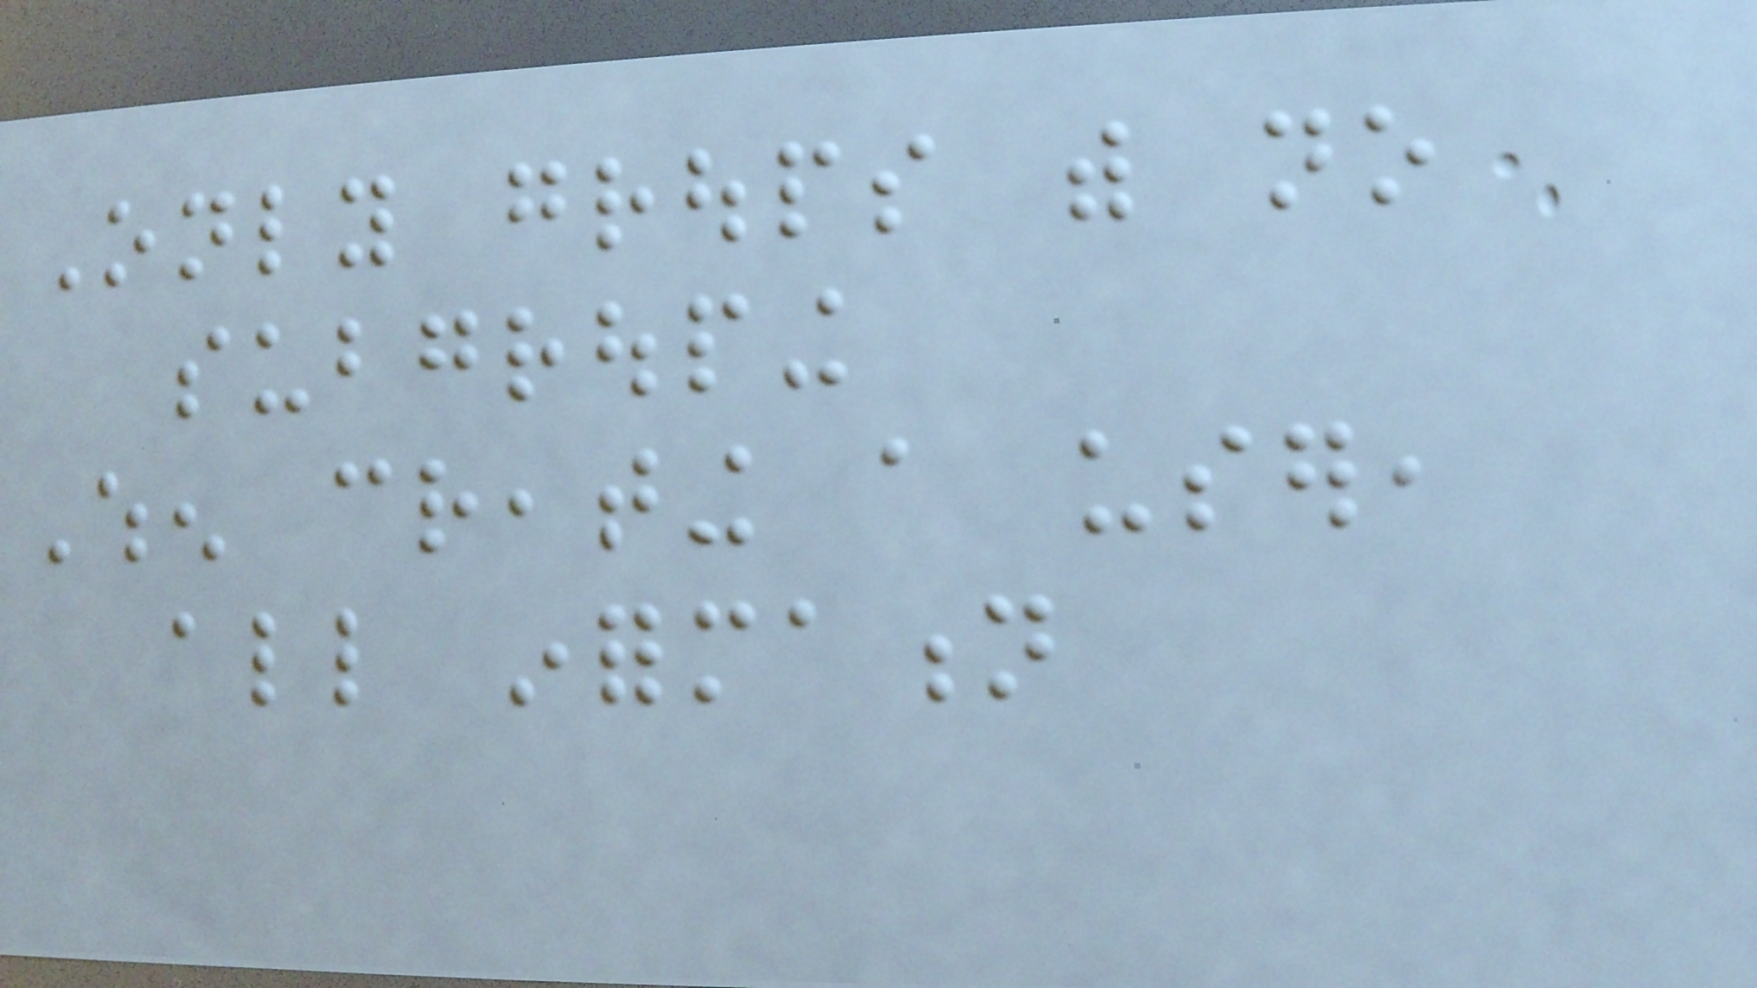Only groups with no
subgrouping
When creating a user,
all information
